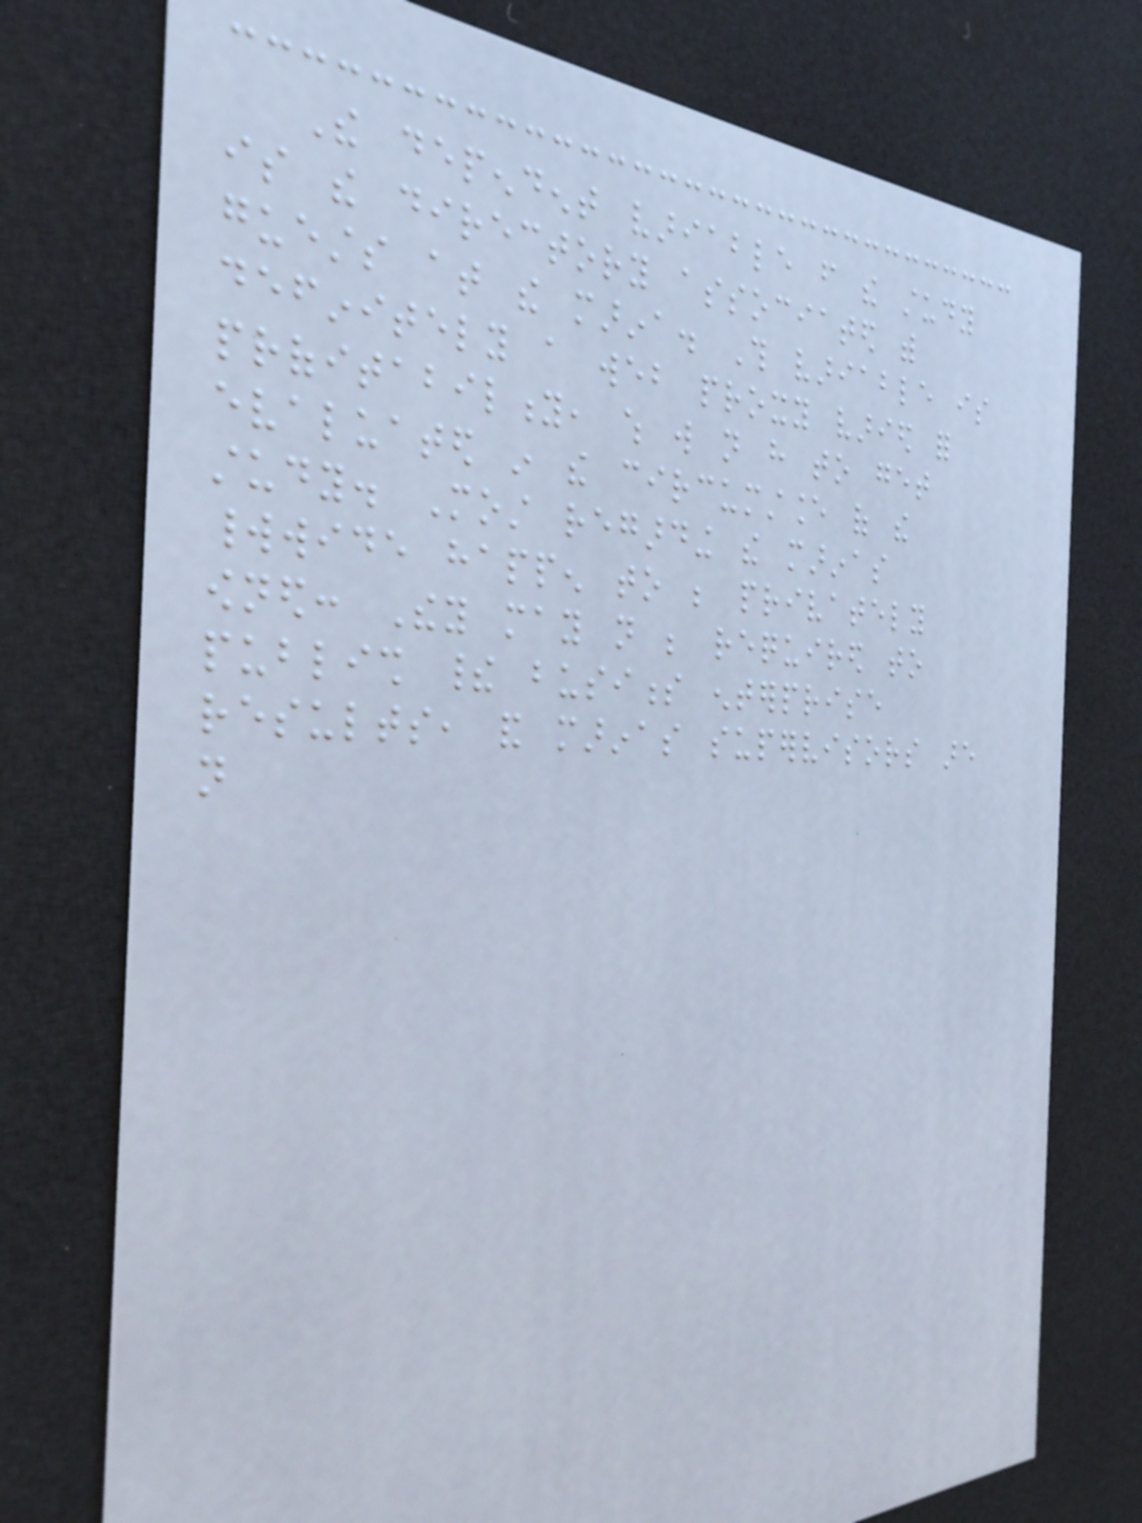The dependent variable from the study
is the directory associated with
guests at the marina. This variable is
definitely a web proxy varied for
profitability, which will not have to get
evaluated in the circumstance of the
study. Most regarding the marinas
worldwide happen to be privately
owned: They may not be required to
publish their business enterprise
results, and marinas supervisors are
not
